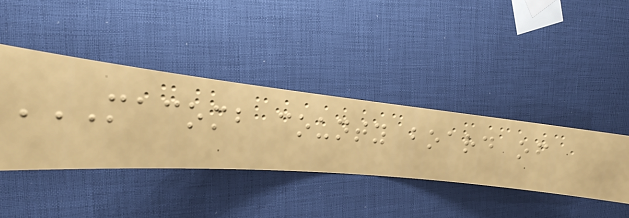MACOMB COUNTY BOARD OF
